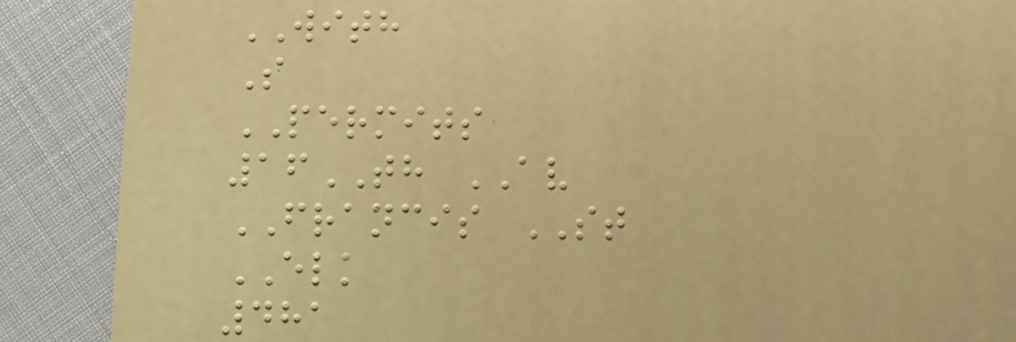WITH
S
PERMITS
16TH AV
FRANCIS ST
ELK
481
